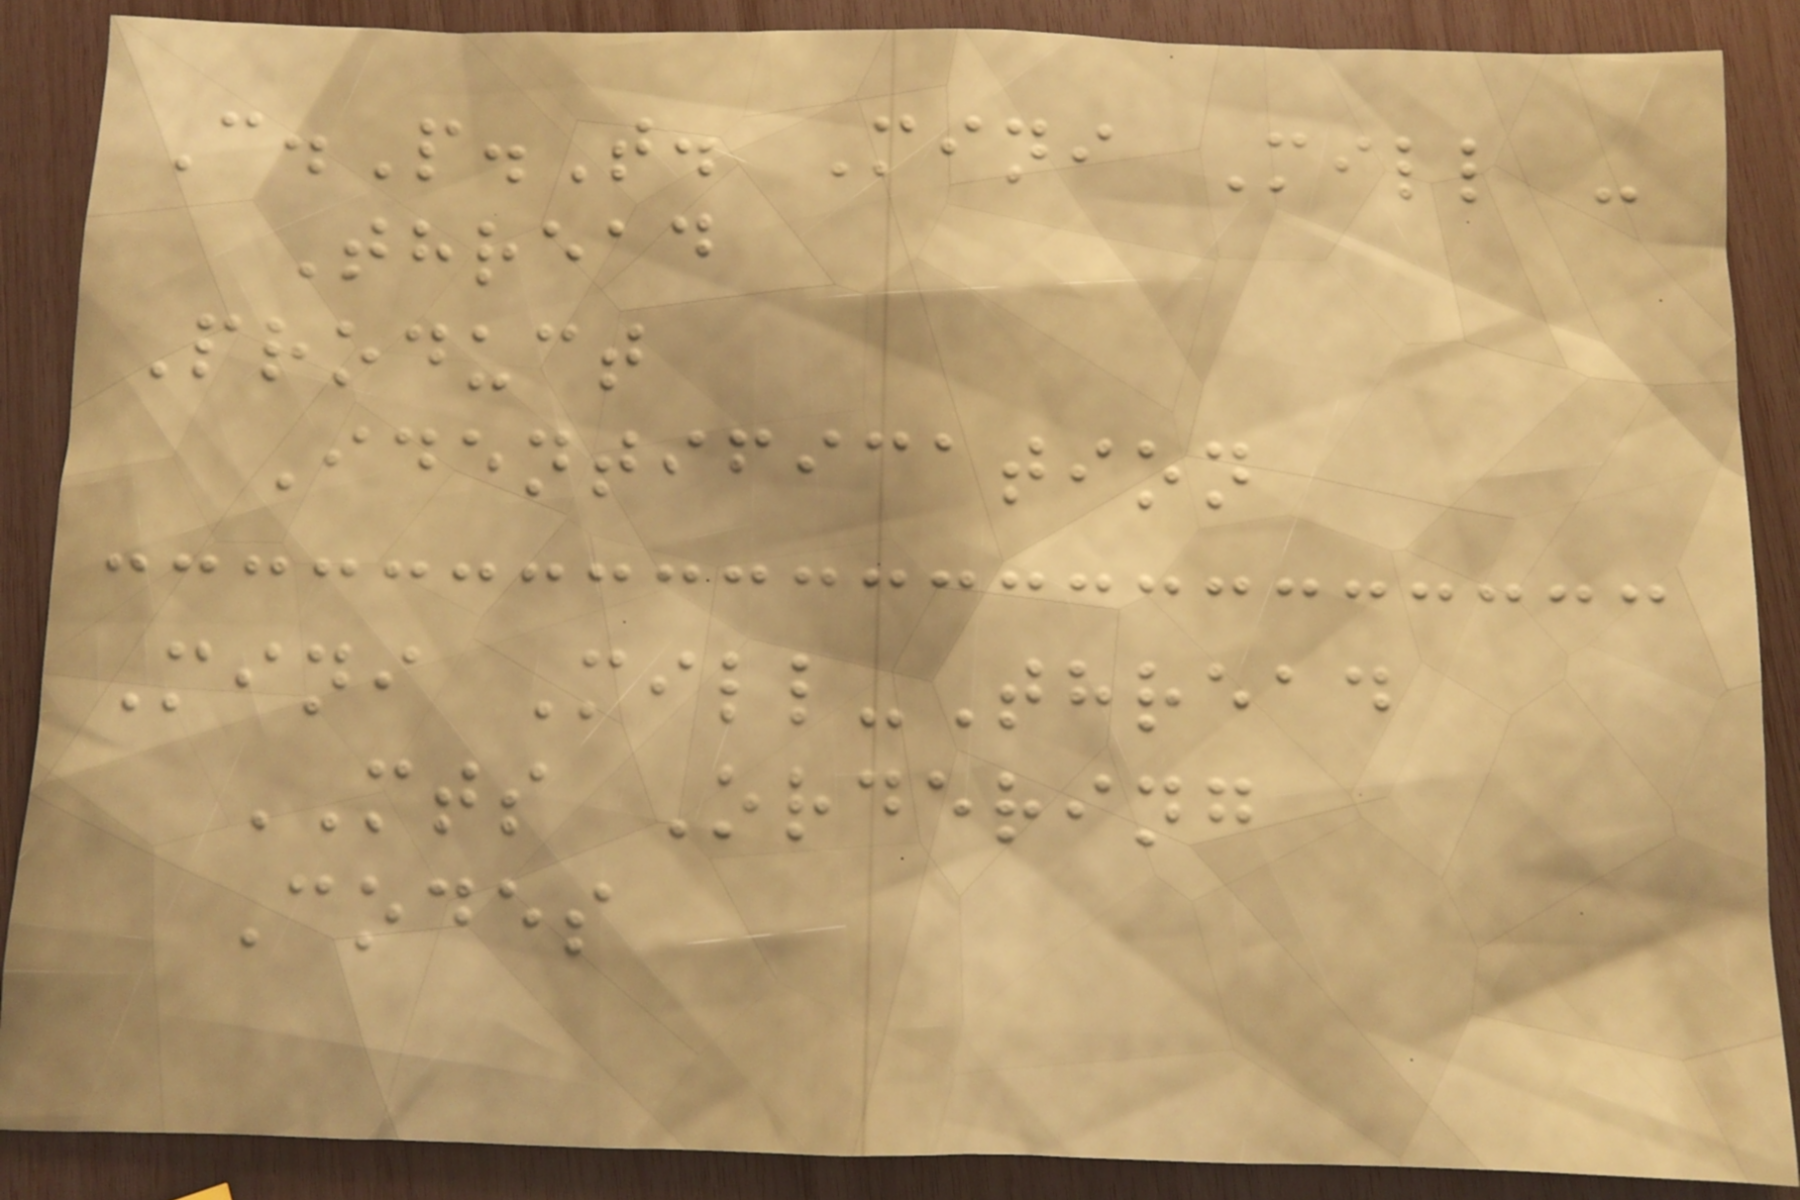C.P.T. Mini Mill -
Thread
Product
Identification
Mini Mill-Thread
MTS Ordering
Codes
